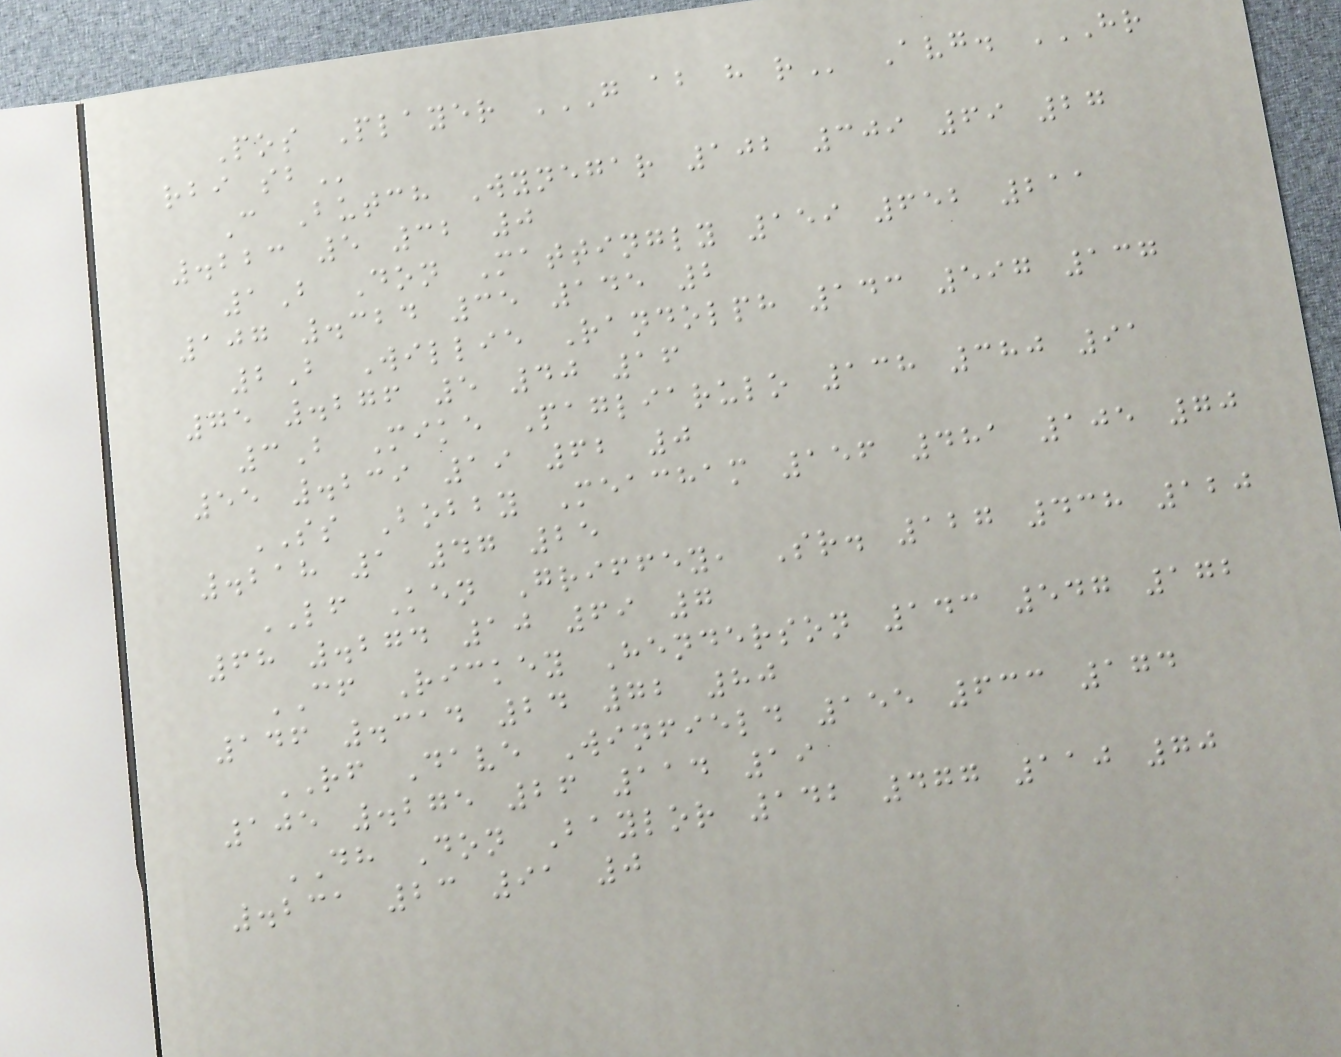Pos Player G AB H R Avg. HR
RBI SB
C Butch Wynegar 102 309 69 27
.223 5 32 0
1B Don Mattingly 159 652 211
107 .324 35 145 2
2B Willie Randolph 143 597 137
75 .276 5 40 16
3B Mike Pagliarulo 138 380 91
55 .239 19 62 0
SS Bobby Meacham 156 481 105 70
.218 1 47 25
LF Ken Griffey, Sr. 127 438 120
68 .274 10 69 7
CF Rickey Henderson 143 547 172
146 .314 24 72 80
RF Dave Winfield 155 633 174
105 .275 26 114 19
DH Don Baylor 142 477 110 70
.231 23 91 0
